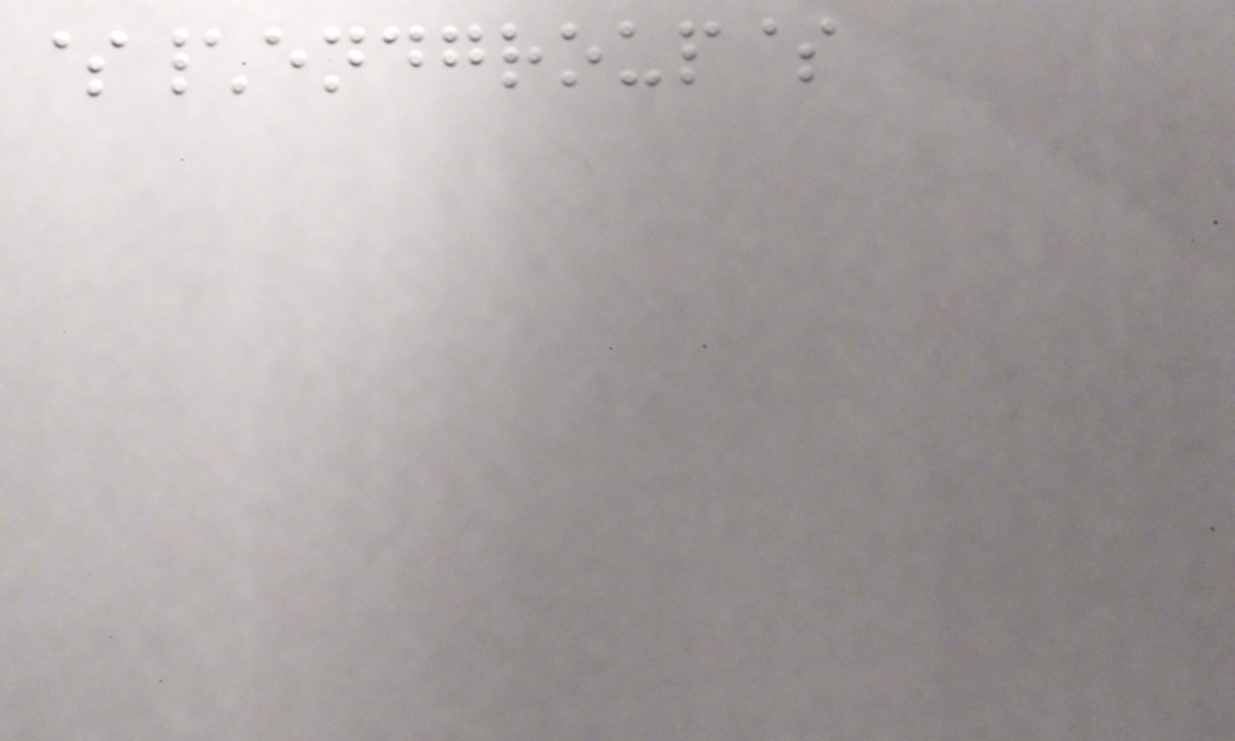$\endgroup$
